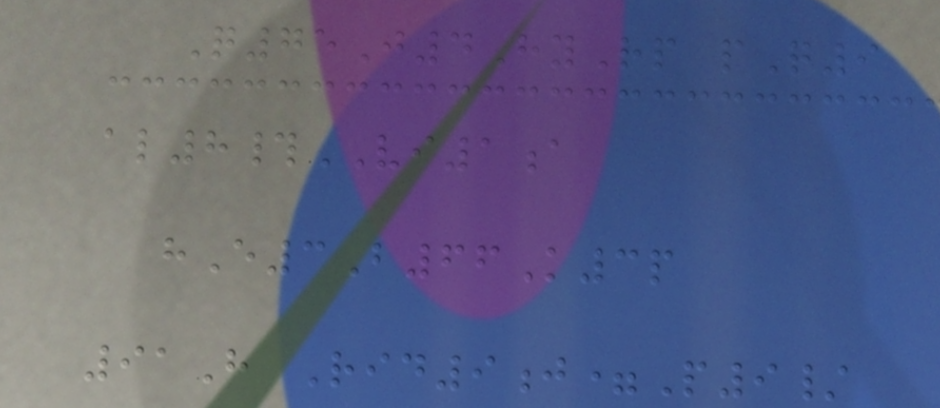Q75J4HyRp pQ9
al8#VI1a
hE3B66K3p
91H Rid9j=P9/
